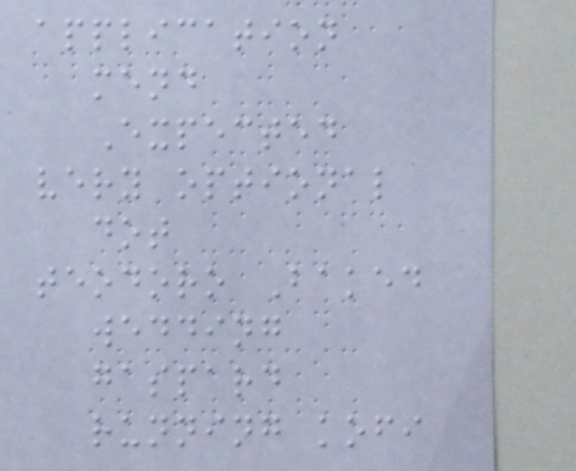application
mend
Expected
very optional
dot
teodoro Baked
wedding
gaspard
running kofi
